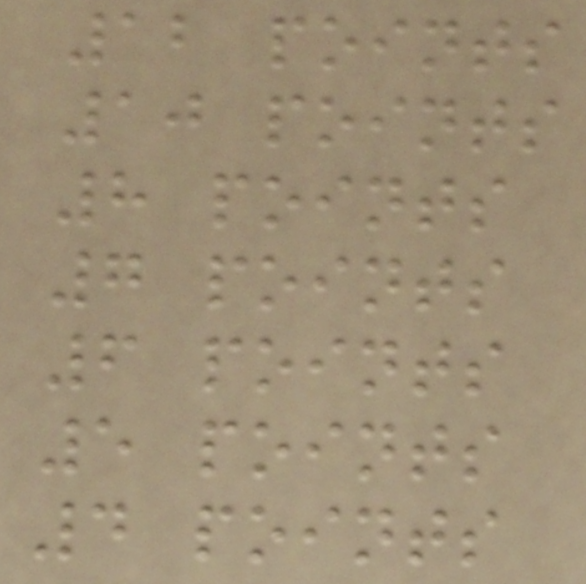12 points
10 points
8 points
7 points
6 points
5 points
4 points
